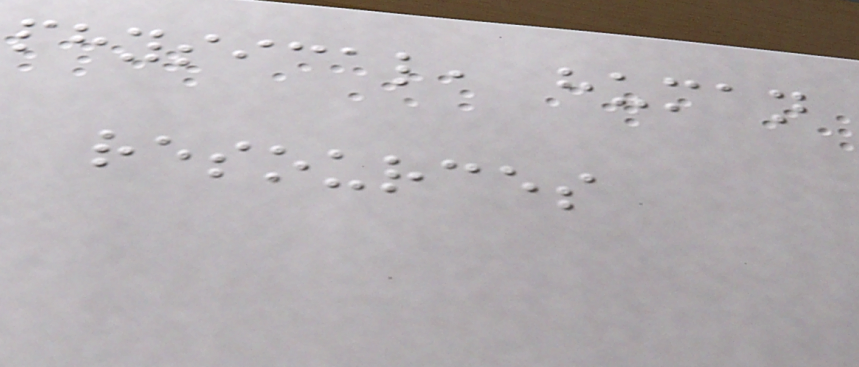physical, human
resources
